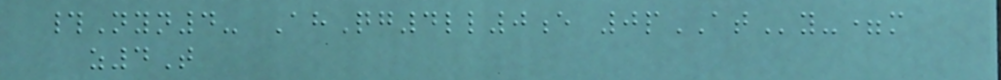#Nyn4- AhQg4ll0e 0pATy-=m
z4T
